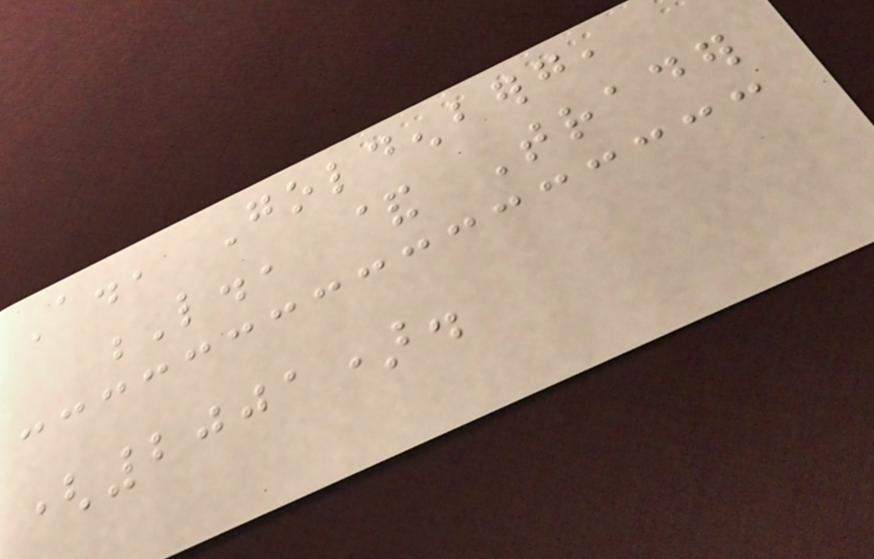A., Goldenberg,
L., & Trader
(2001).
